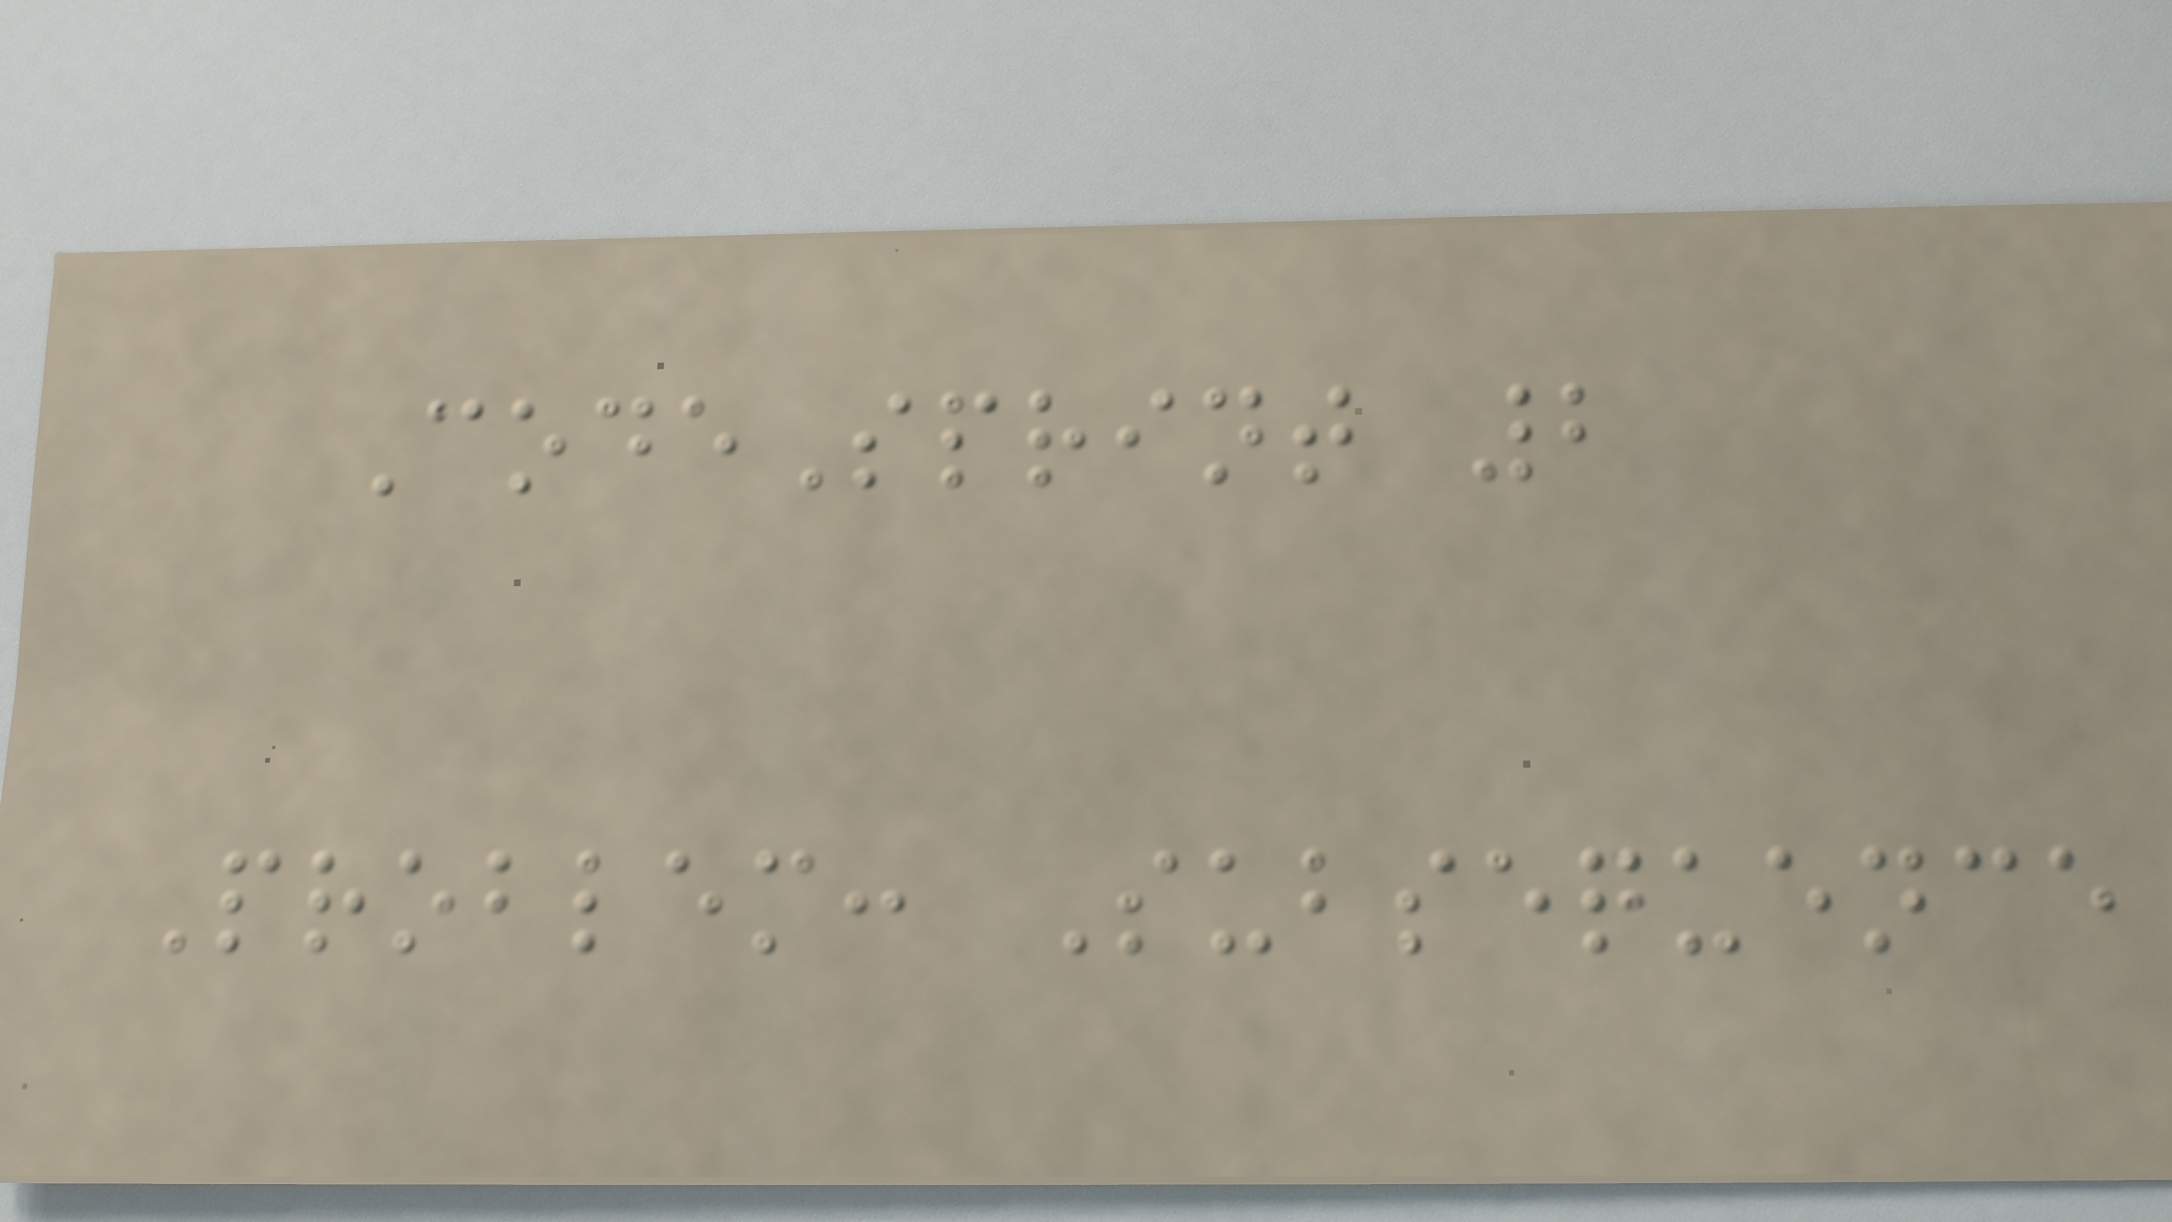CodeSprint 2
Problem: Subsequence
